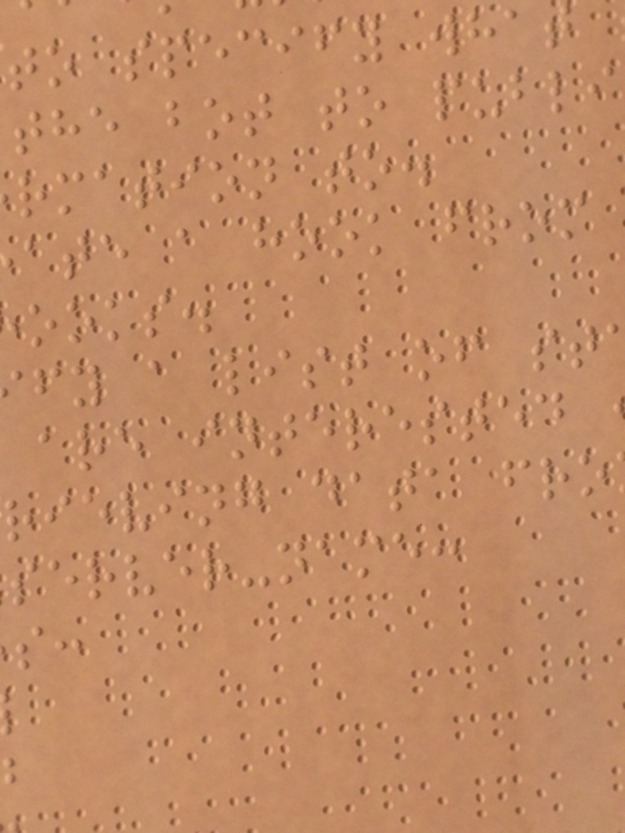to specify what
the bot to publi
rmation to.
ate a hook from
ooks.
fy a list of st
are interested
rieving data fro
server-name:
